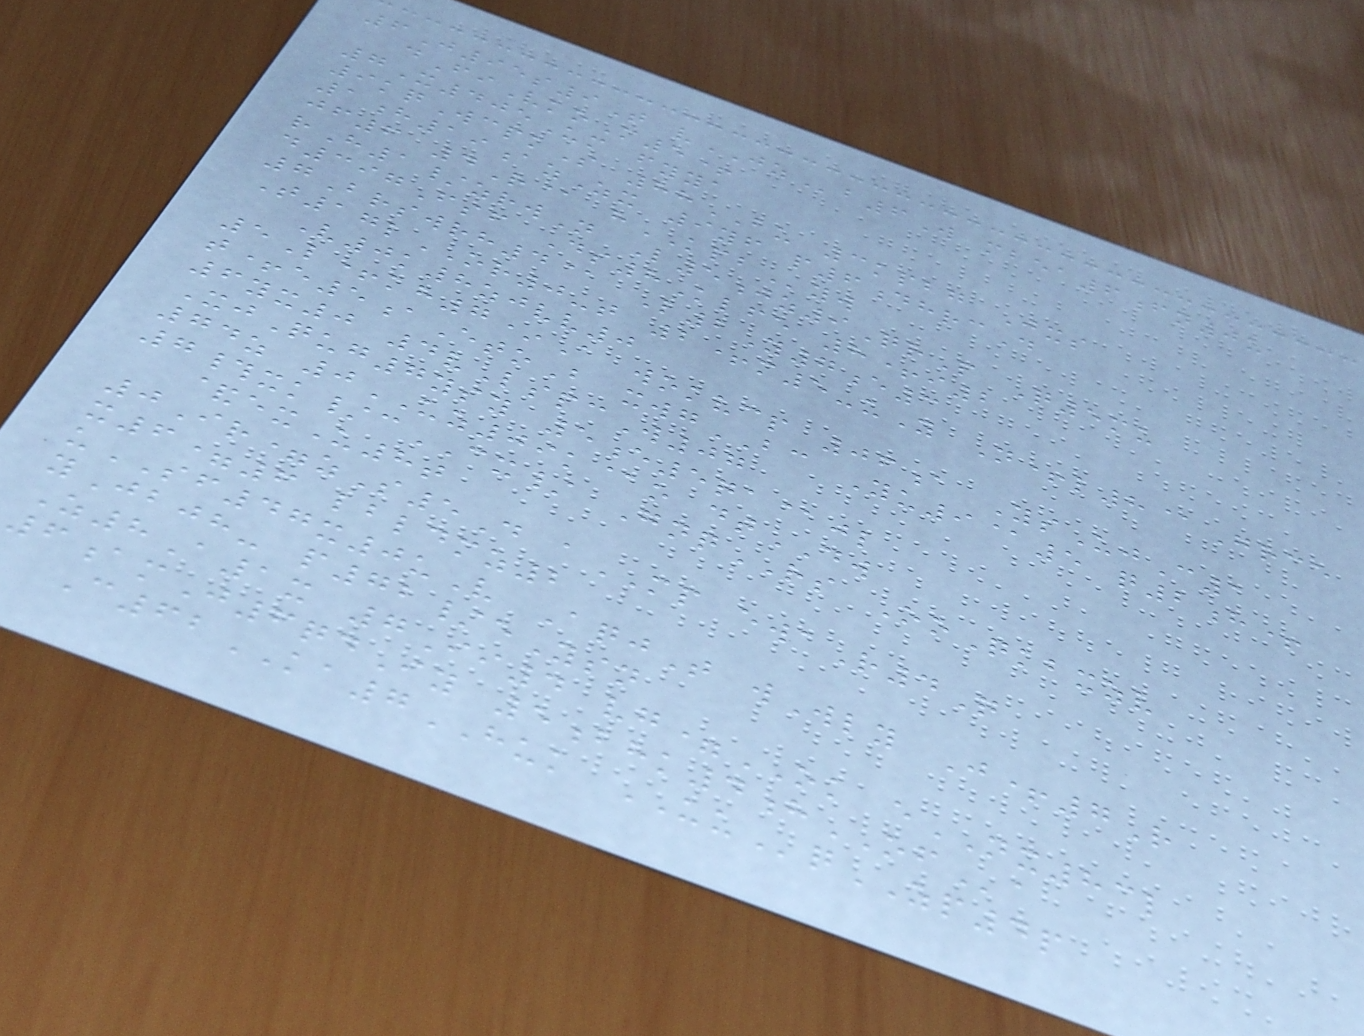6J95s9T vJZb6W mbea6fn0u
dFiVkoM5+
7X405Um fyya
9kqWcpkS 88BU 3kpbg Jxs
1h19azZx 9yf p6dhrcD
jf6 4R@ hKPByw
rH1/zrwN L5jz9QrP Q5mu
d397Fsf Ds8Klfe 8+i2
7Brswrh4@ L2Y7e3
T17lOR0-t 2+m5-uY N+l8@Grce
V0k8zjvv0
5L+kh7*A wokvcp 06a YsUjC1
t+e5aEtoB xwgBC Yu9@5 q2h+
6yx0 4vLspcW07
XjQug7ysy 5e5qa@jl
74z 0UZ09k@o dtDW
7#xk/cCX/ GnqRS OoQkbxzv
&exU8t
0Ir=zS5D aMP ewaR4Q
x6=6 lbldmz2
uSF47x0uV AqjT wWly J+7R
yJbjh- p72/eYsn
Z8A1x 7Ii4 vg=OK eNX83l
6amJ6qdIy 5bhk4hOFa
C62KA7HUK UUqZP4p
